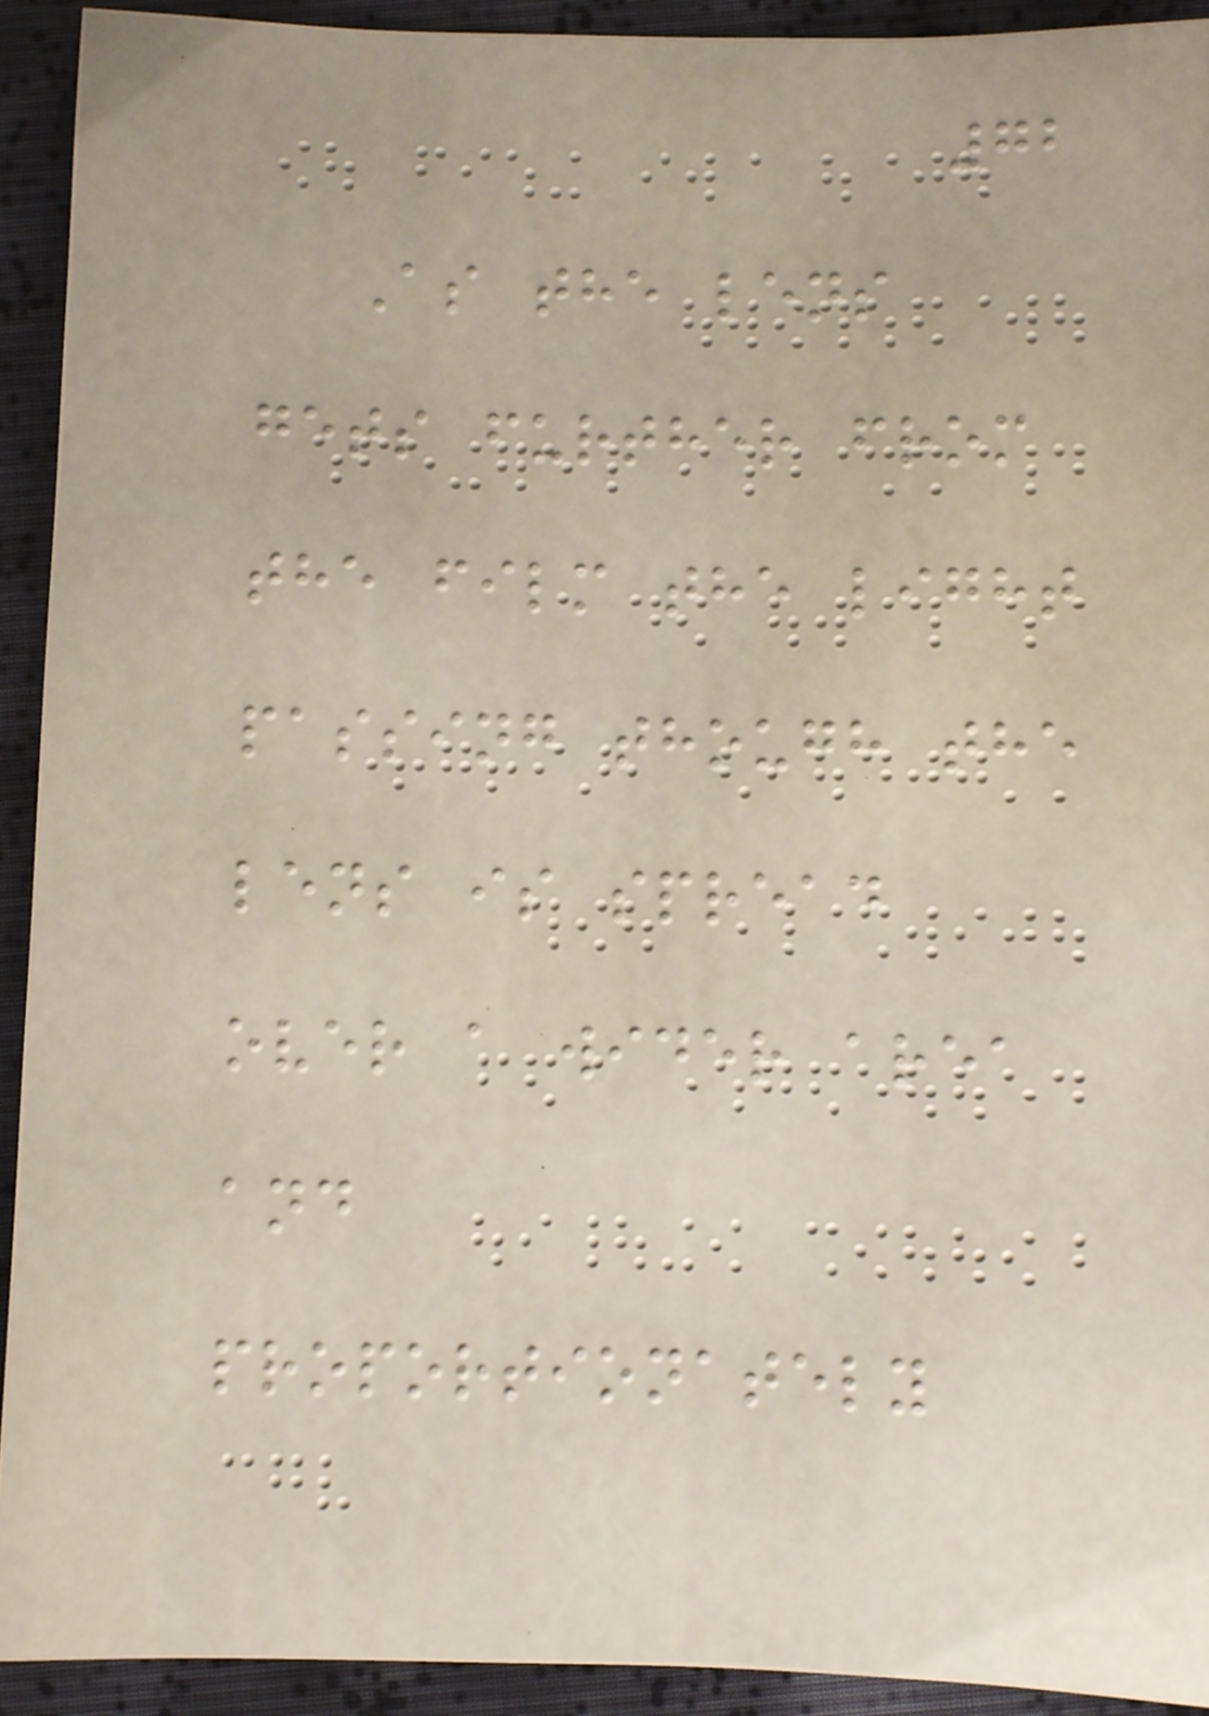72
As the lens
gets further from
the film the light
passing though the
lens is spread
over a wider area
and
proportionately
